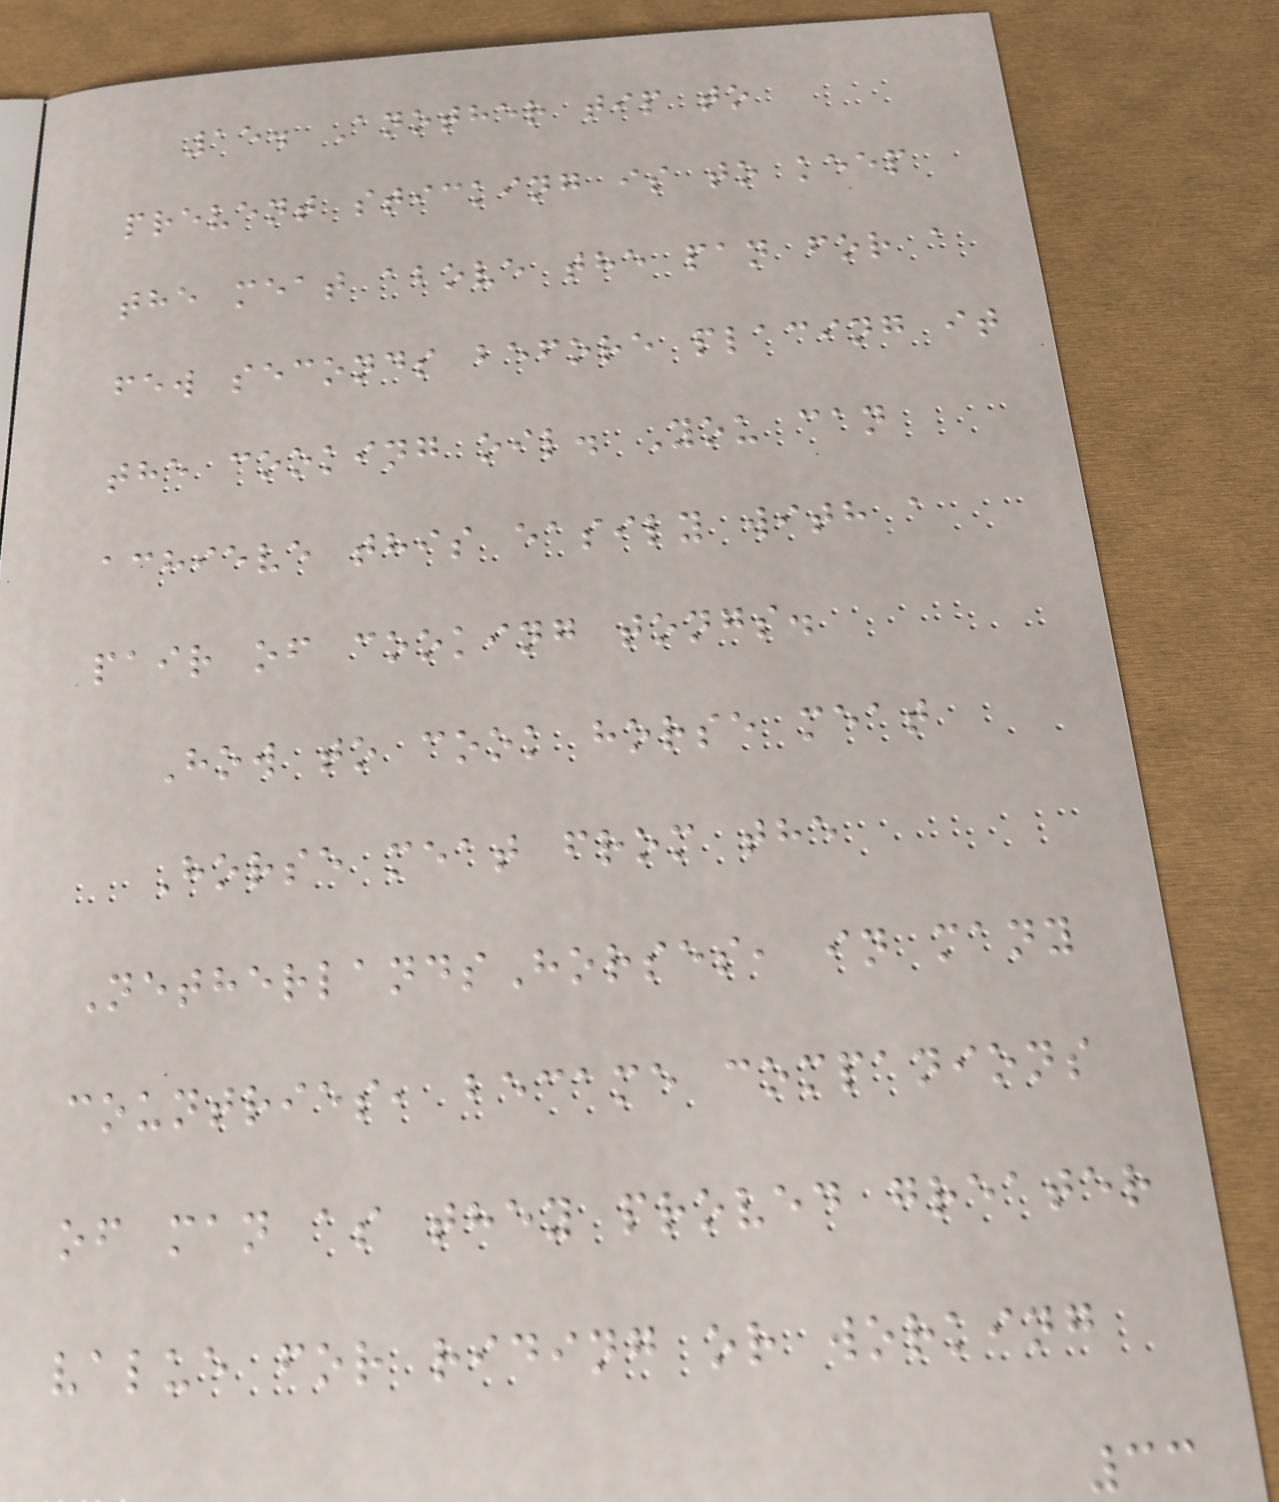15. Another tip to
prevent sticking is to keep
the meat above the pan for a
few seconds before placing it
the cooking oil. You can
achieve this easily with a
pair of cooking tongs.
How to cook horse meat
Horse meat from the
NetherlandsHorses, in many
countries, became companions
of man as they proved greater
value for riding or working
33
